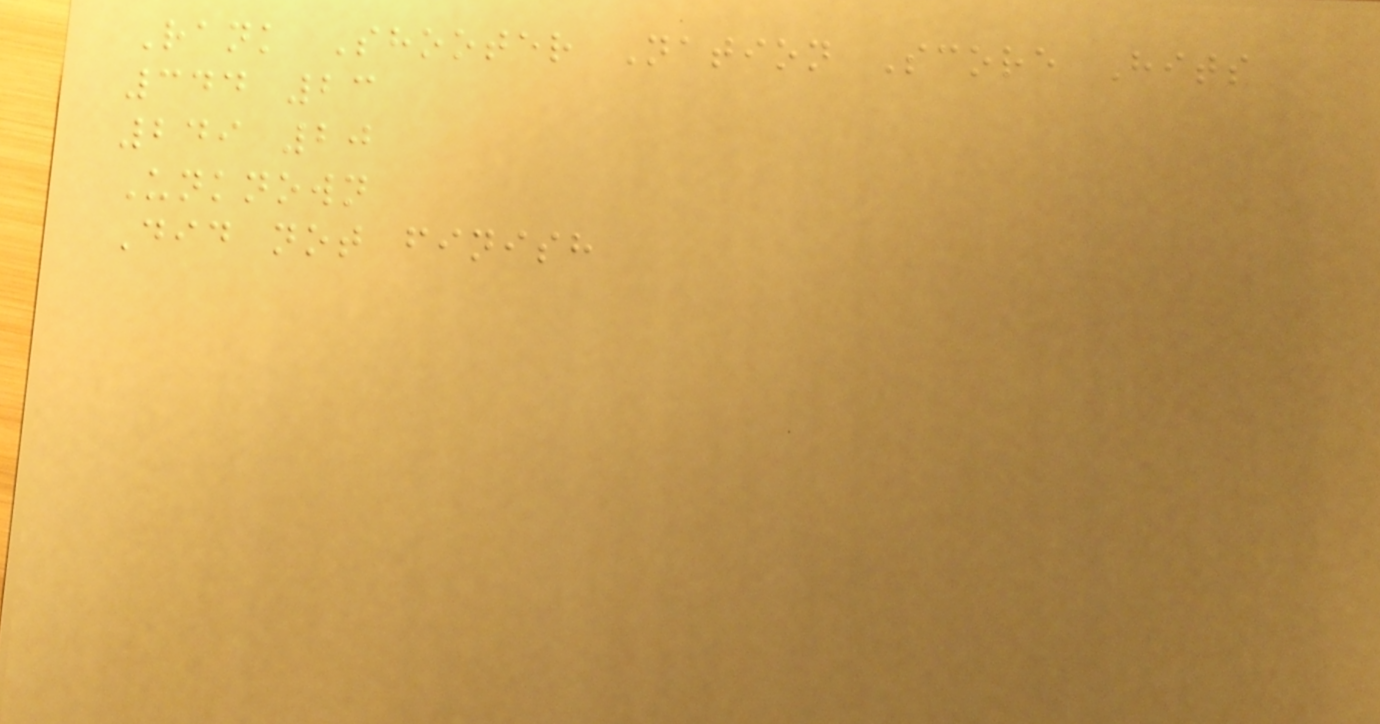Rank Shooter Nation Score Hits
344 23
249 20
Unknown
Did not finish
